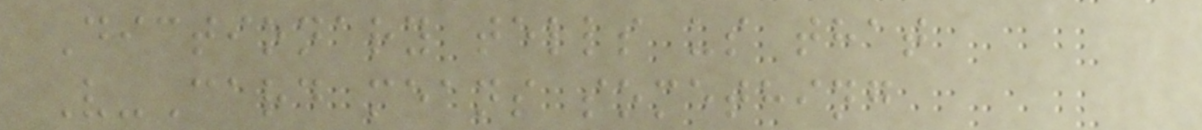Dictionary tells us that
V-Card means something
